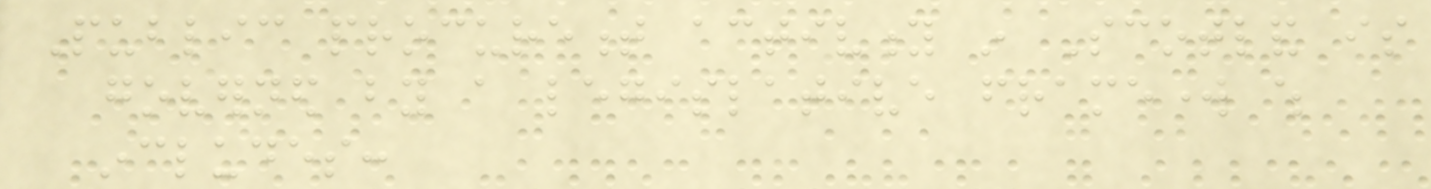Public procurement activity in Scotland is
governed by a legislative framework which
includes:
